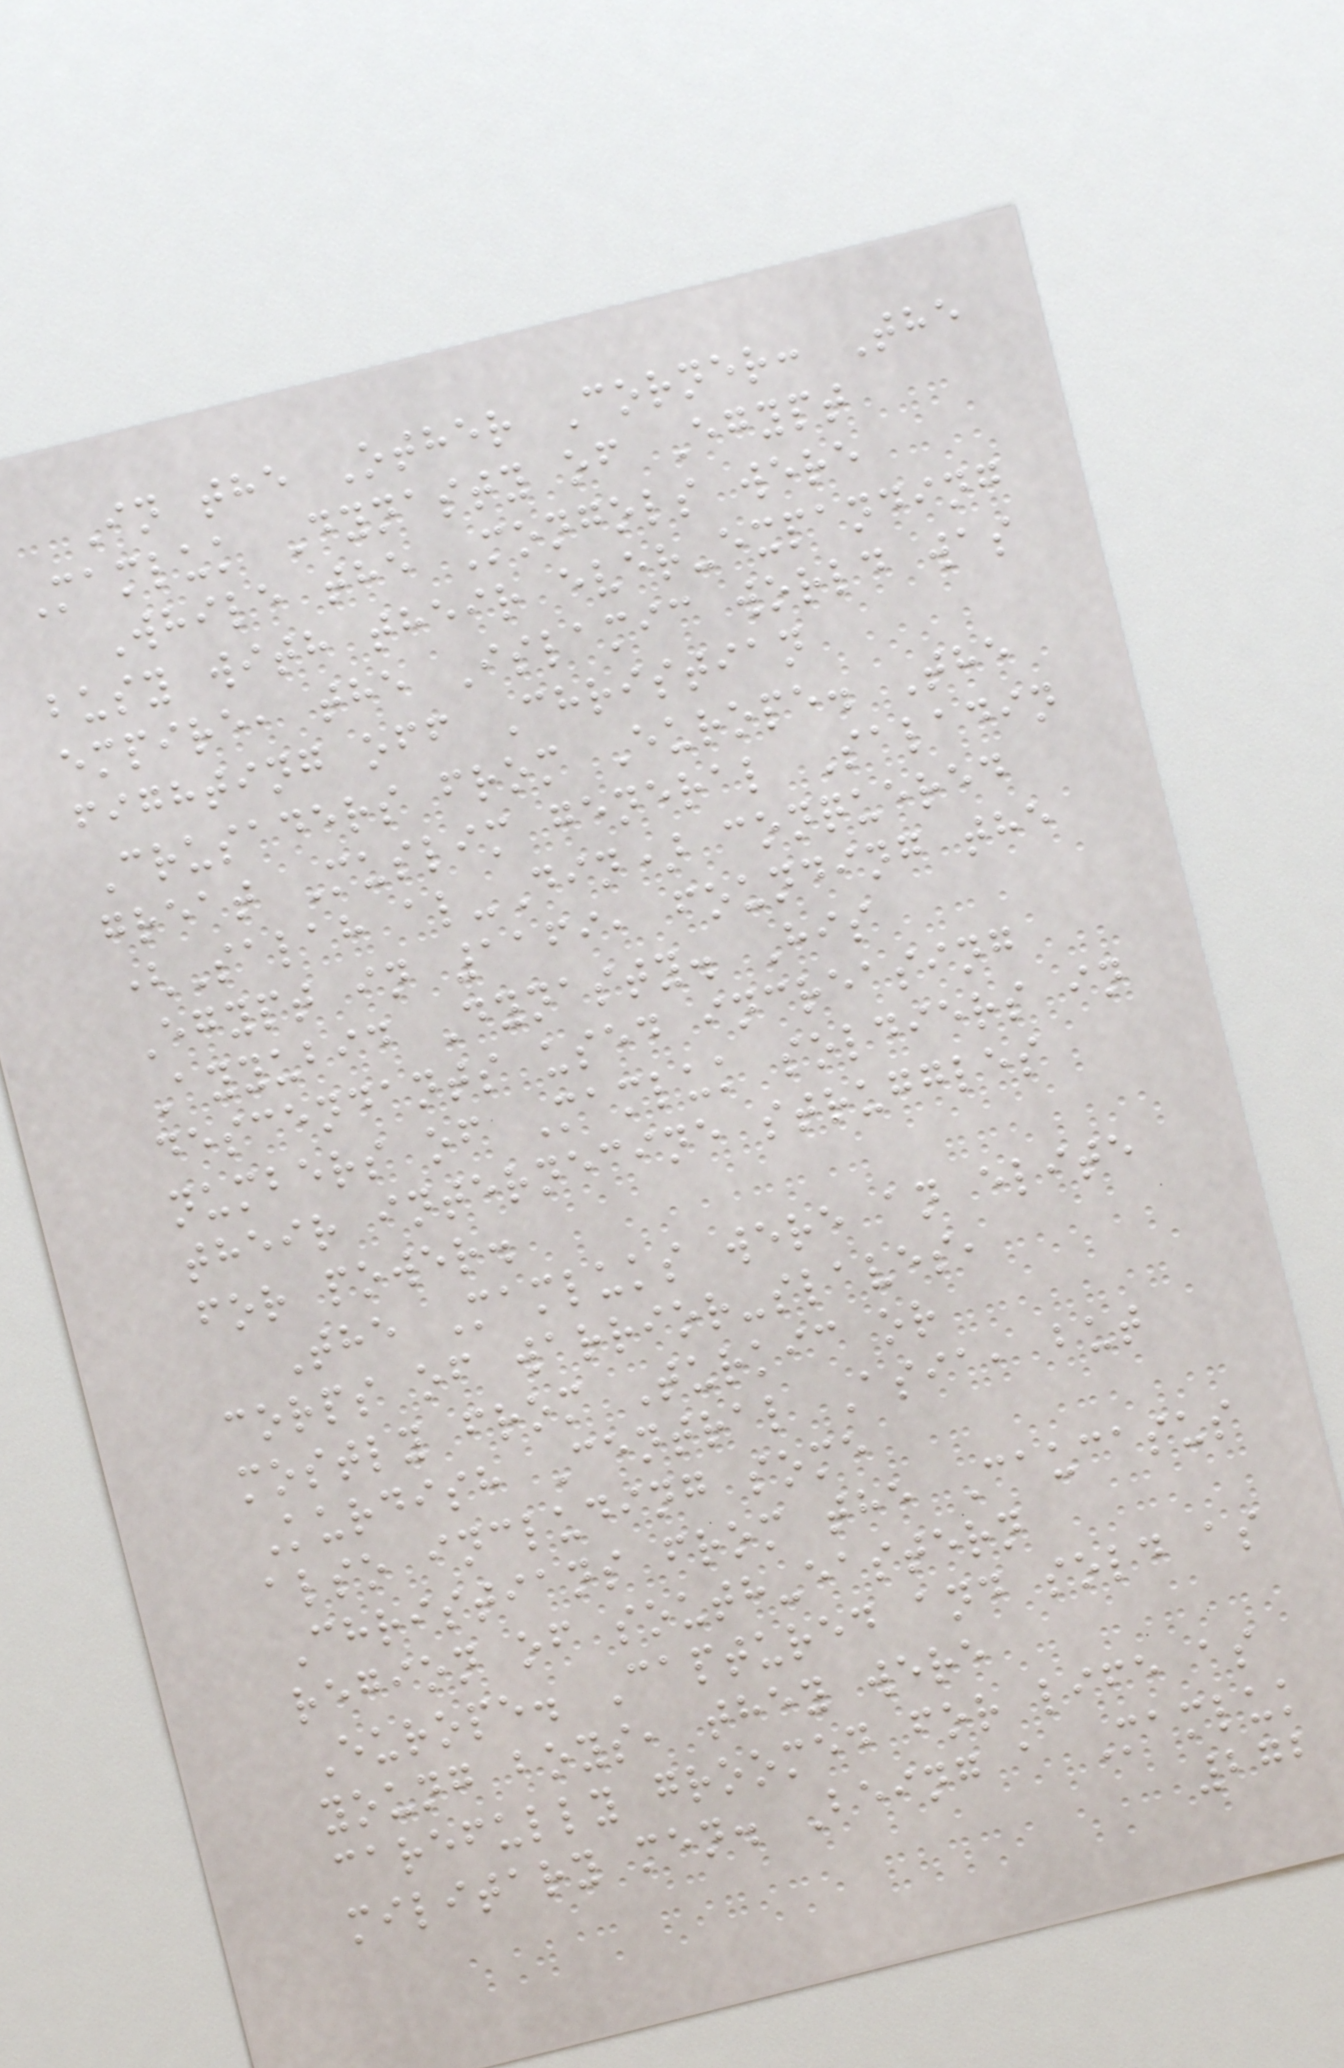In the Other Corner: The
Mamluk Dynasty of Egypt
While the Mongols were
busy with their ever-expanding
empire, the Islamic world was
fighting off Christian
Crusaders from Europe. The
great Muslim general Saladin
(Salah al-Din) conquered
Egypt in 1169, founding the
Ayyubid Dynasty. His
descendants used increasing
numbers of Mamluk soldiers in
their internecine struggles
for power.
The Mamluks were an elite
corps of warrior-slaves,
mostly from Turkic or
Kurdish Central Asia, but
also including some
Christians from the Caucasus
region of south-eastern
Europe. Captured and sold as
young boys, they were
carefully groomed for life as
military men. Being a Mamluk
272
